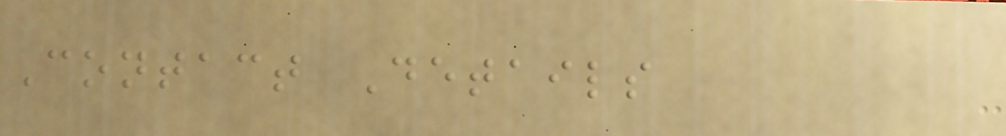Contact Details
